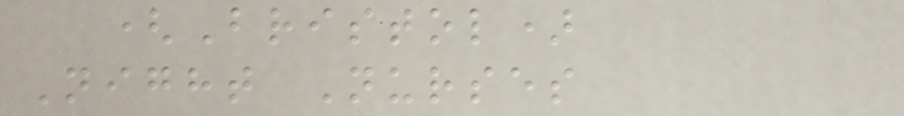(Bristol)
Night Nurses
